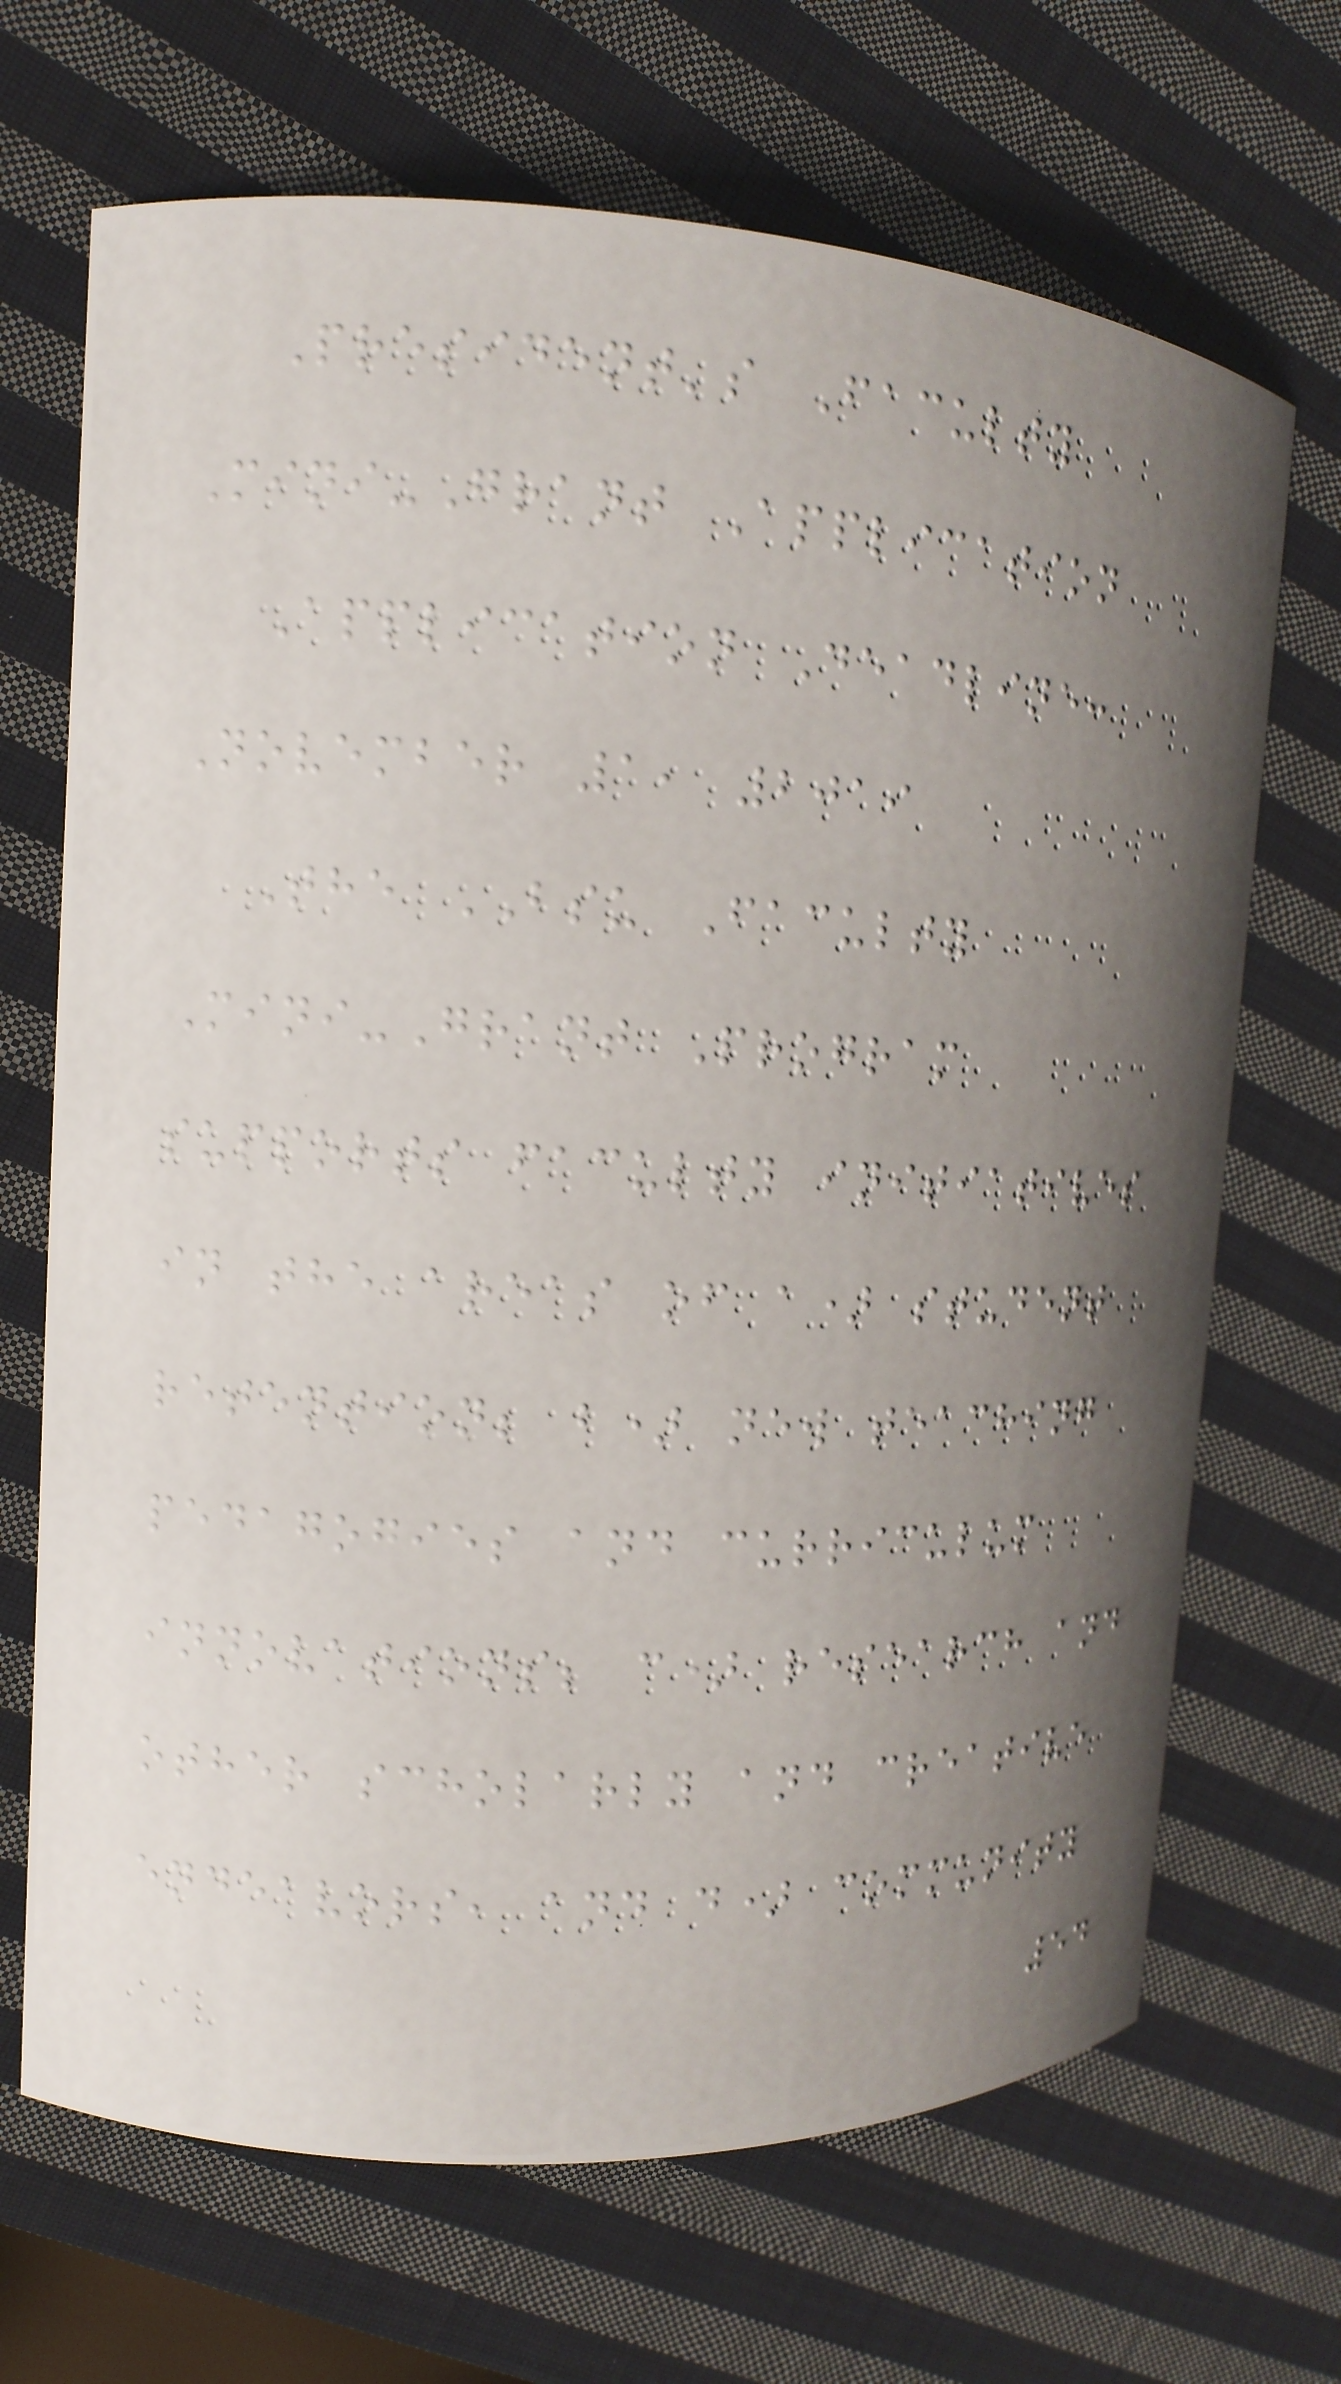President's Faculty
Mini-Grant Application
Application Deadline:
November 1, 2019
The BSU Faculty
Mini-Grant Program
supports faculty initiatives
in the areas of a) student
retention; b) new teaching
pedagogies and curriculum
innovations; c) research and
other scholarly and creative
endeavors, and d) community
54
